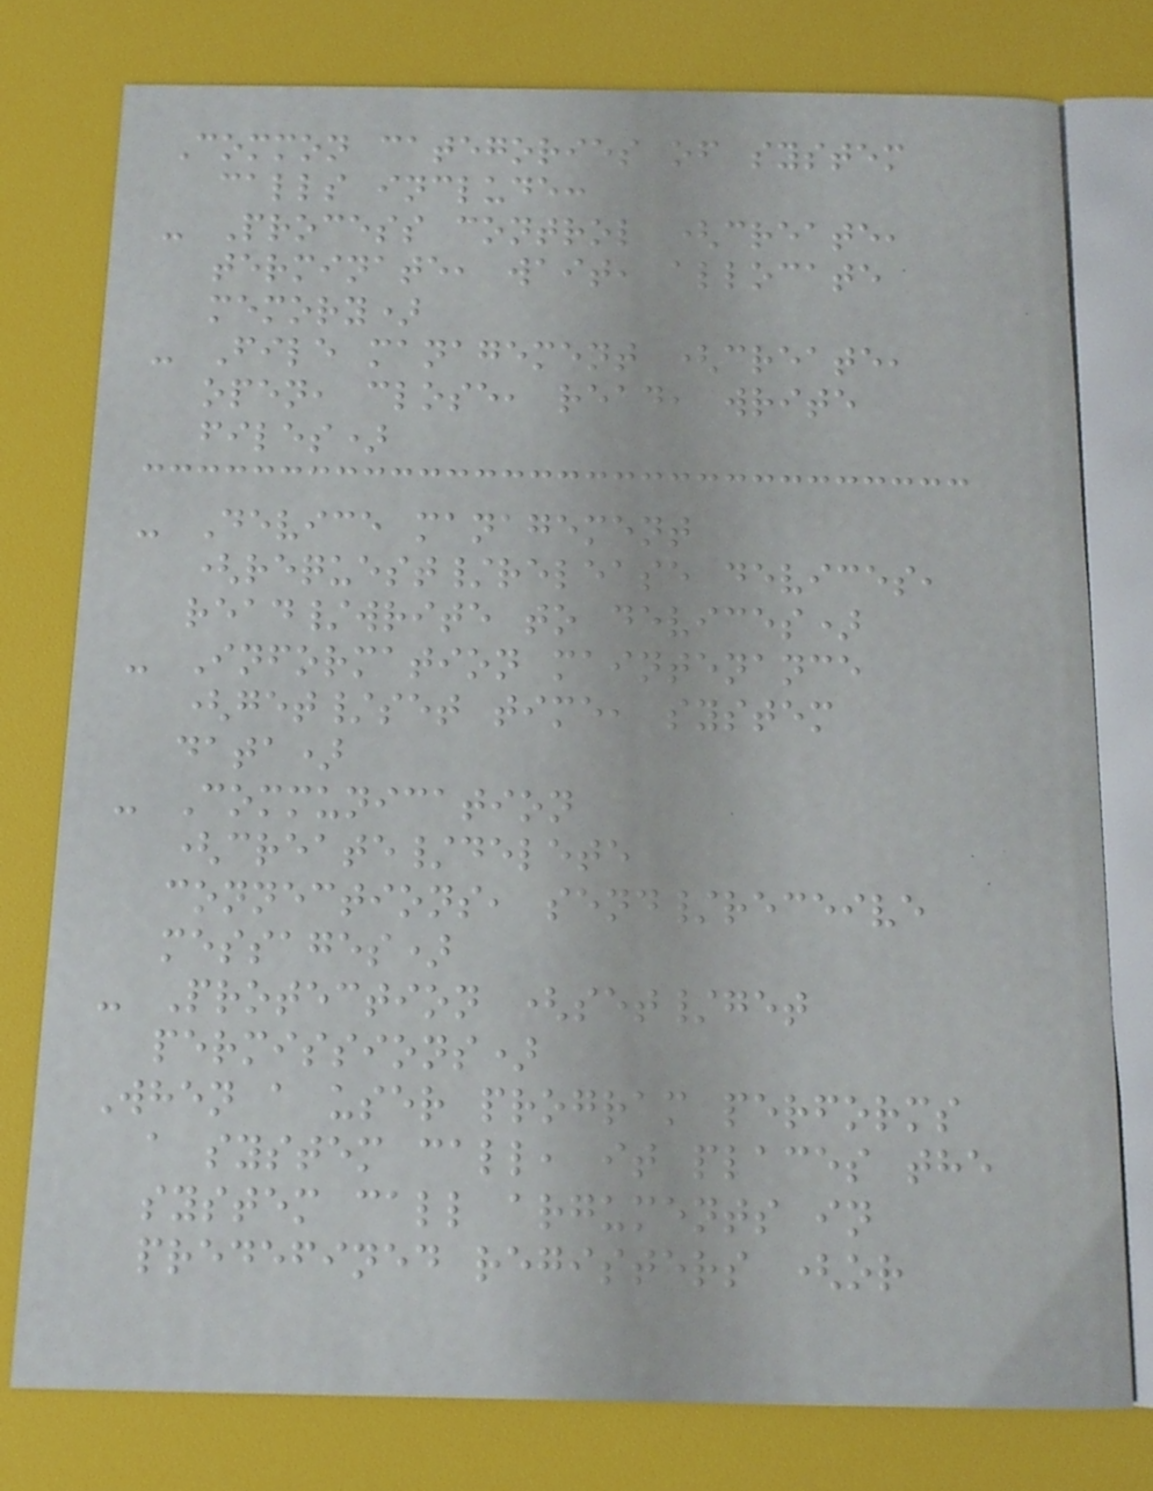Common categories of system
calls include:
- Process control (create,
terminate, wait, allocate
memory)
- File management (create,
open, close, read, write
files)
- Device management
(request/release devices,
read/write to devices)
- Information maintenance
(get/set time, system
data)
- Communication
(create/delete
connections, send/receive
messages)
- Protection (set/get
permissions)
When a user program performs
a system call, it places the
system call arguments in
predefined registers (or
